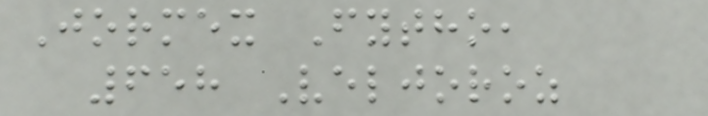Jormex Fytho,
658 Veljoroz
